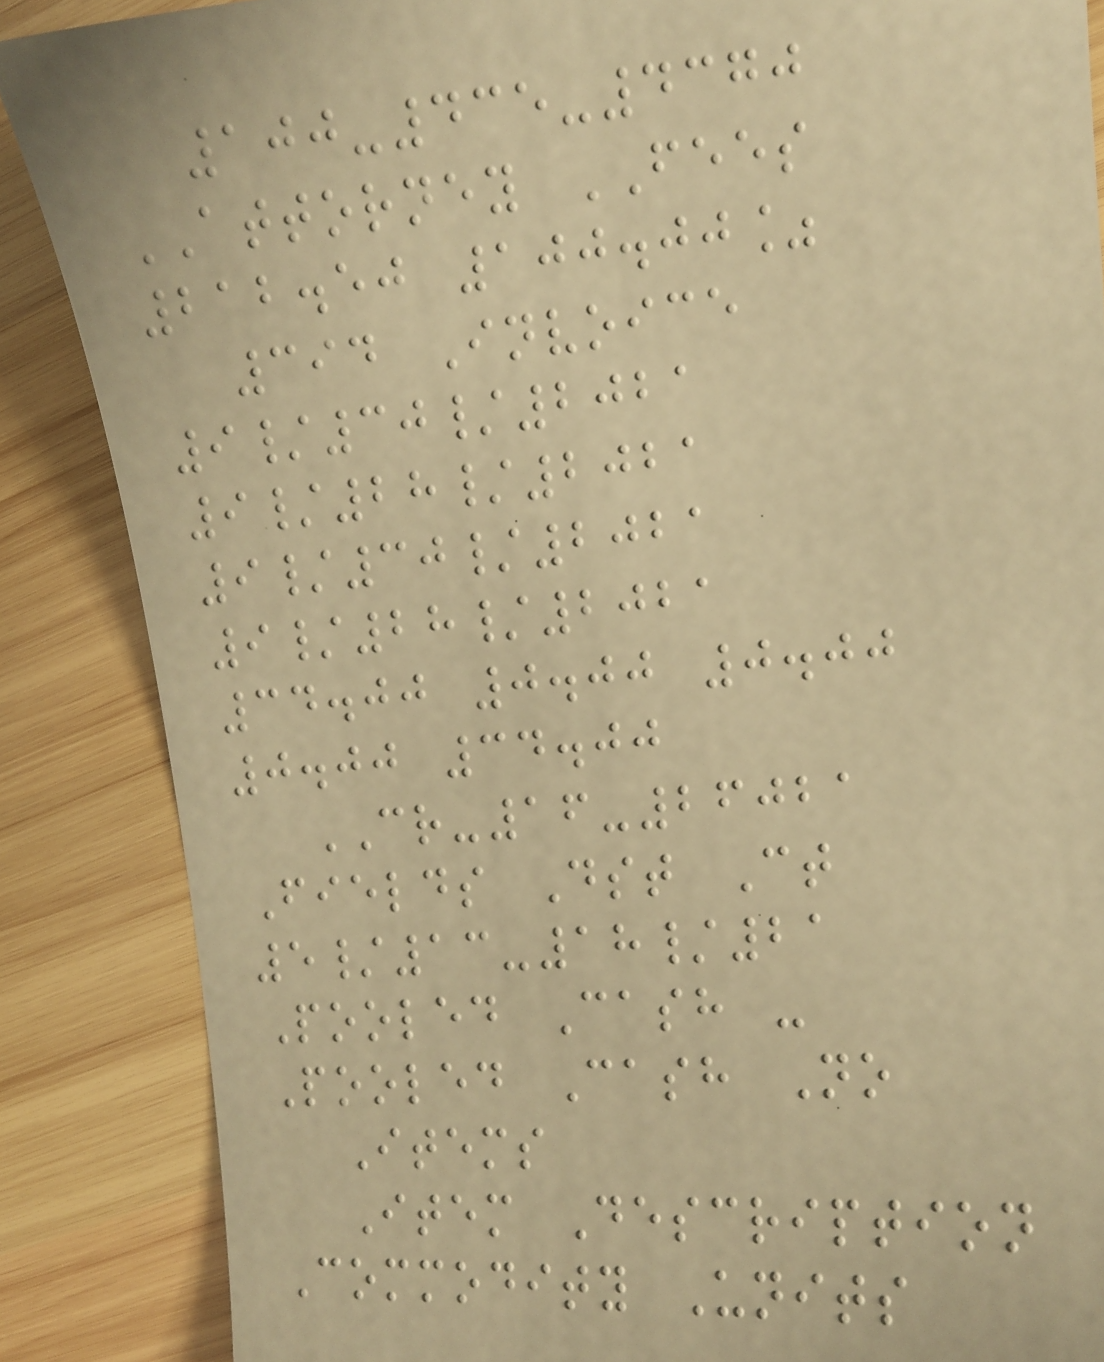100-435-4370
ATTORNEY FEES
212.50 100.00%
394 Invoice
9/30/2021
9/28/2021
9/30/2021
9/28/2021
34.00 0.00 0.00
0.00 34.00
CR-16-26021
Fields Dst Ct
5/13-18/21
Pooled Cash -
Pooled Cash No
Items
Item Description
Commodity Units
